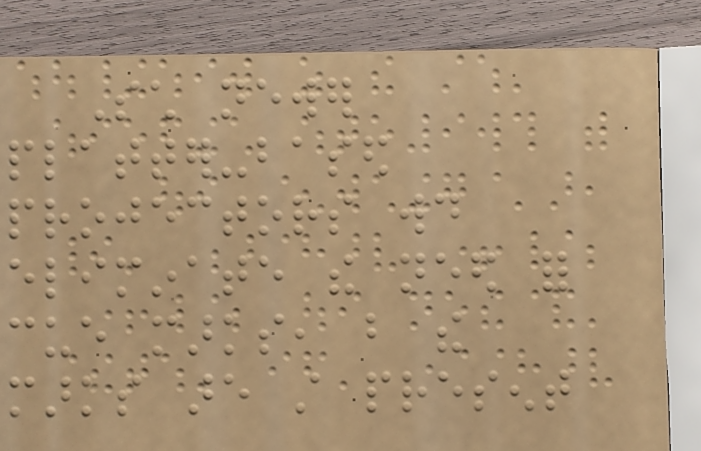Such newer
platter-based
projectors would
eliminate the need for
cue marks, but the
marks are still present
